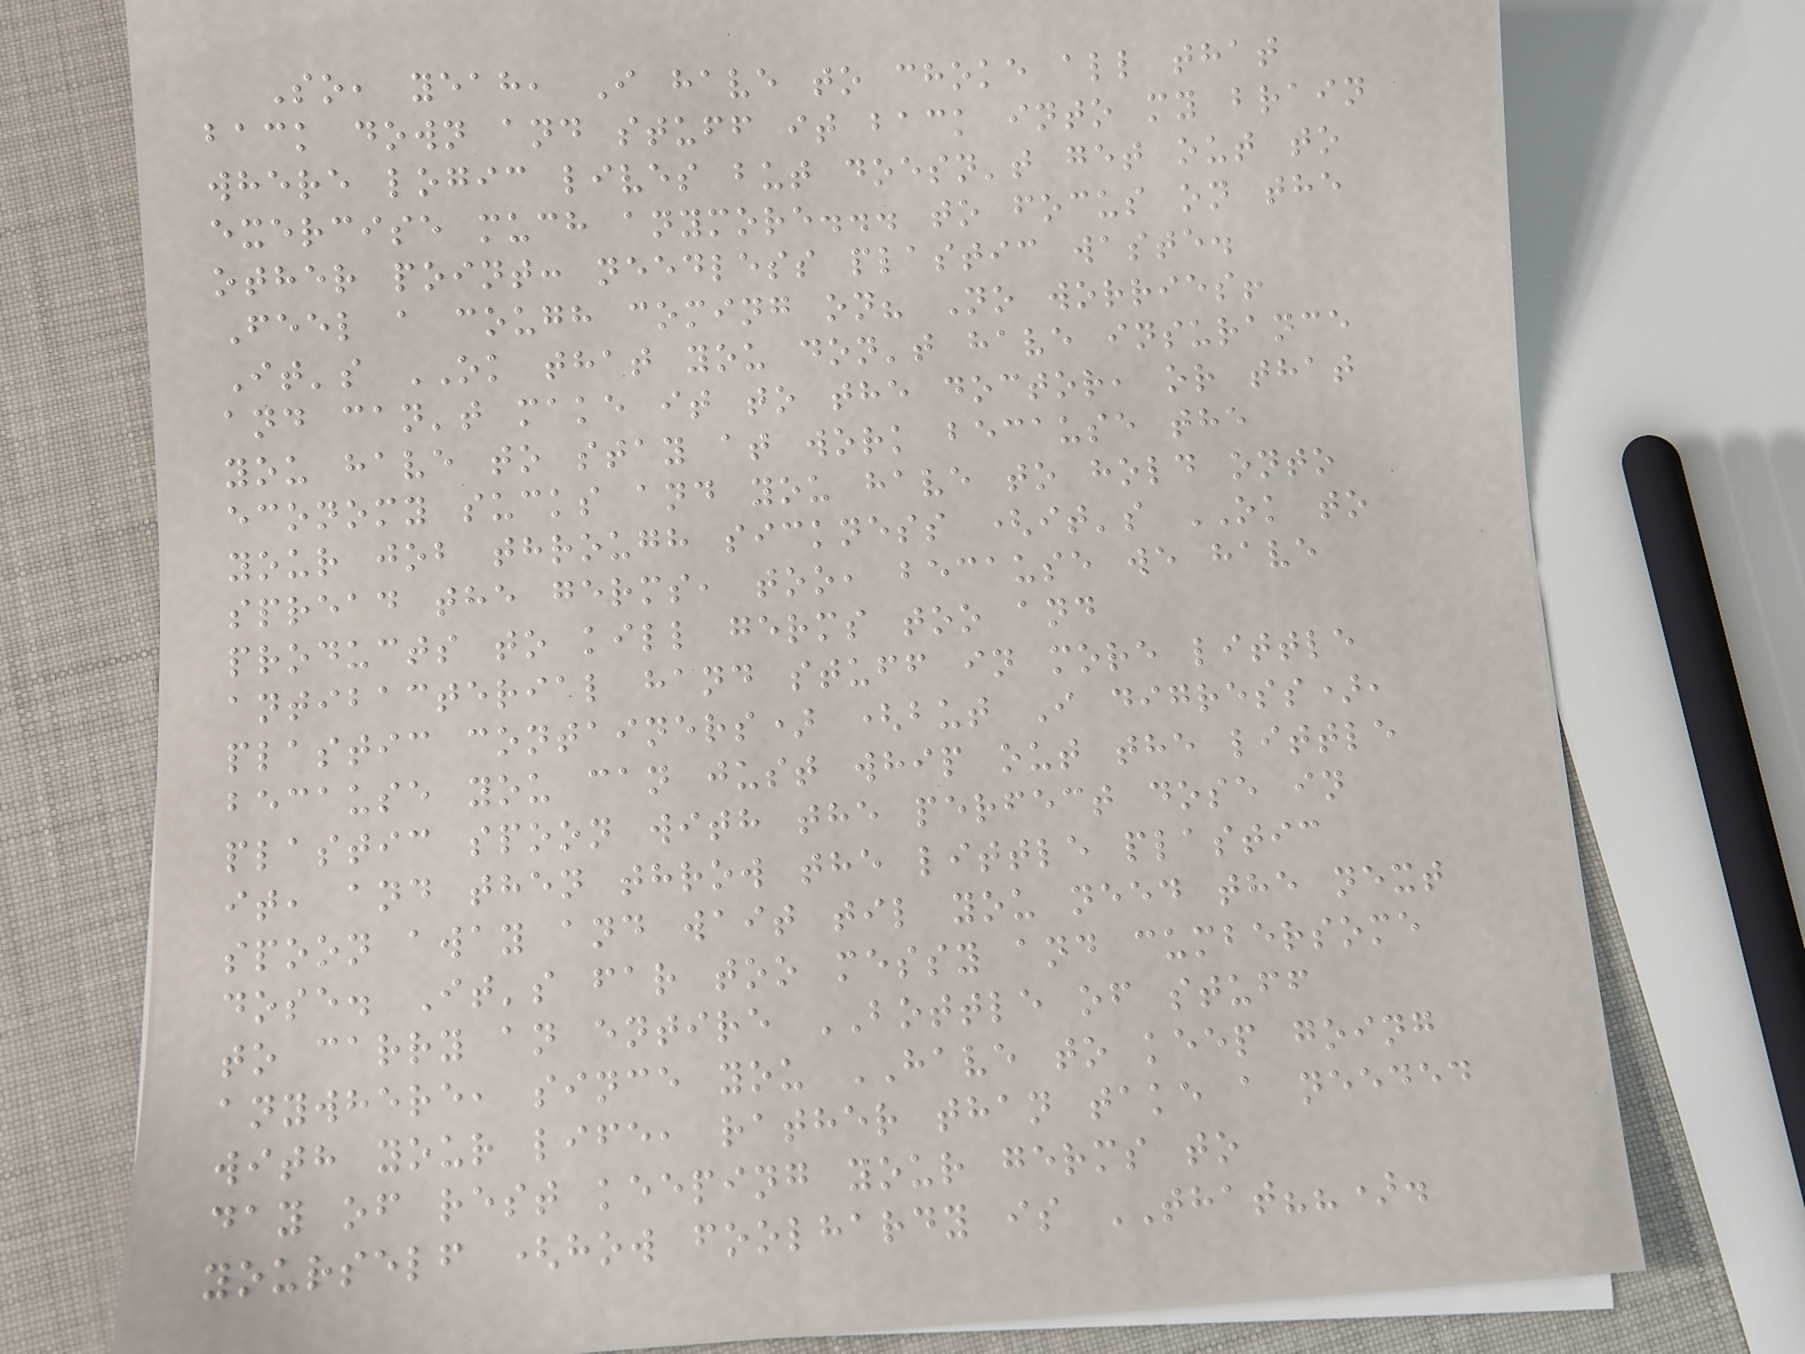So, yeah, I have to choke all that
back down and stuff it back into my brain
where logic lives but doesn't get out to
exercise much anymore... to focus on the
other point: needless plastic waste.
Feel a cough coming on? No worries!
It's OK that you don't have insurance
and can't make it to the doctor, or that
you have to stay at work because the
economy sucks and you have to hold onto
your job through sickness (it's OK to
spread the germs, too, because we have
products to kill germs too and
antibacterial hand stuff in more little
plastic containers) (but I digress),
because you can just whip out the little
plastic spoon with the perfect dose in
it, and then throw the little plastic
spoon away and wait til you need the next
dose. It's far too messy and cumbersome
to carry an entire BOTTLE of stuff
anywhere, since you HAVE to keep going
with your life, rather than take a needed
day of rest keeping your germs to
yourself (how foolhardy is THAT??).
